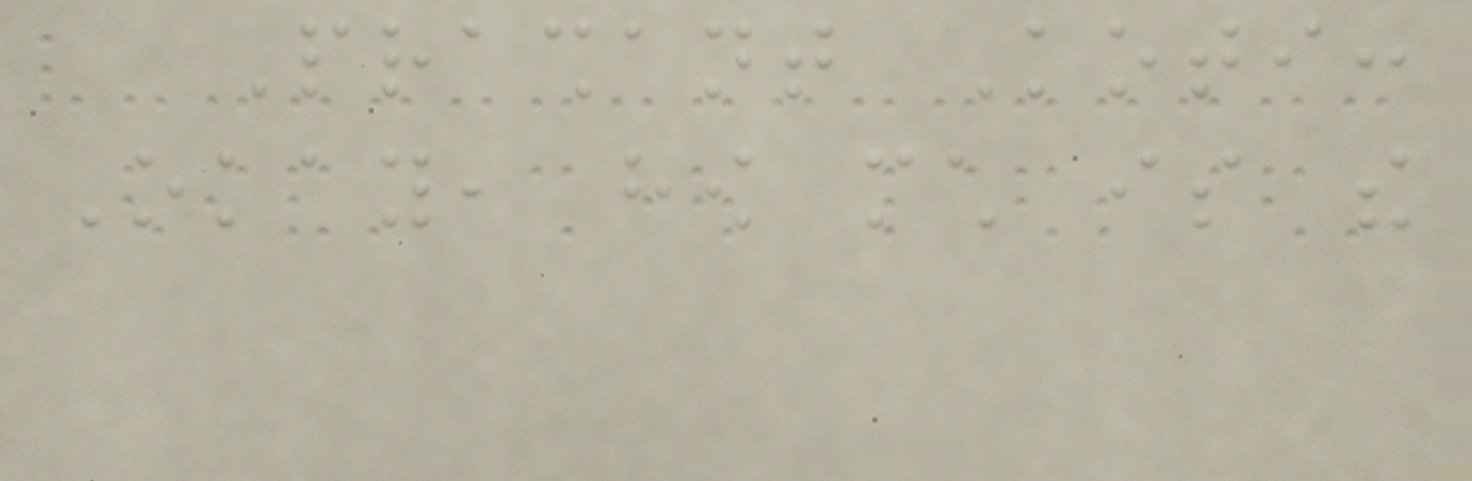Prashant Koti:
Okay, how much is the
